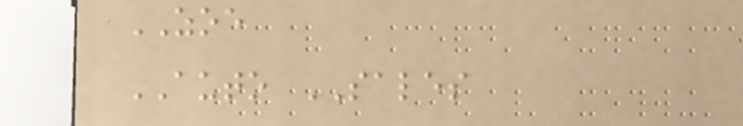ZOE
AUTO SALES
